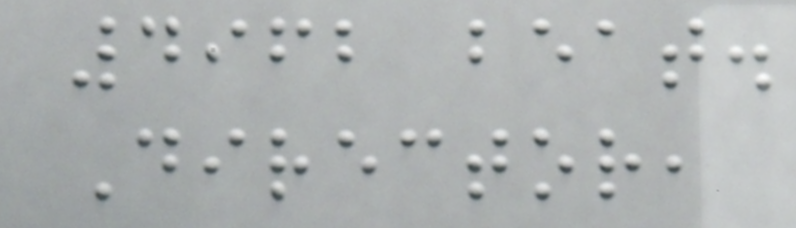4962 beat.
Director,
